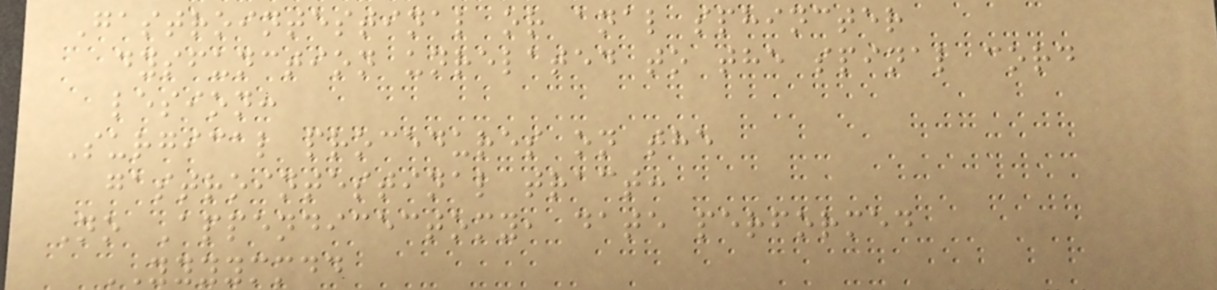Gastrointestinal or anal sphincter
dysfunction unrelated to the spinal cord
lesion:
Surgical procedures on the
gastrointestinal tract:
No Appendicectomy, date performed
YYYYMMDD
